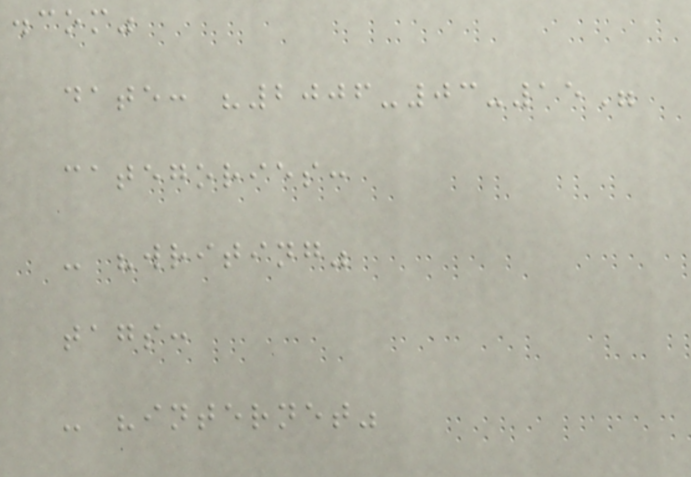.com"
date: "2006-03-15"
categories:
- "writing"
tags:
- "internet"
